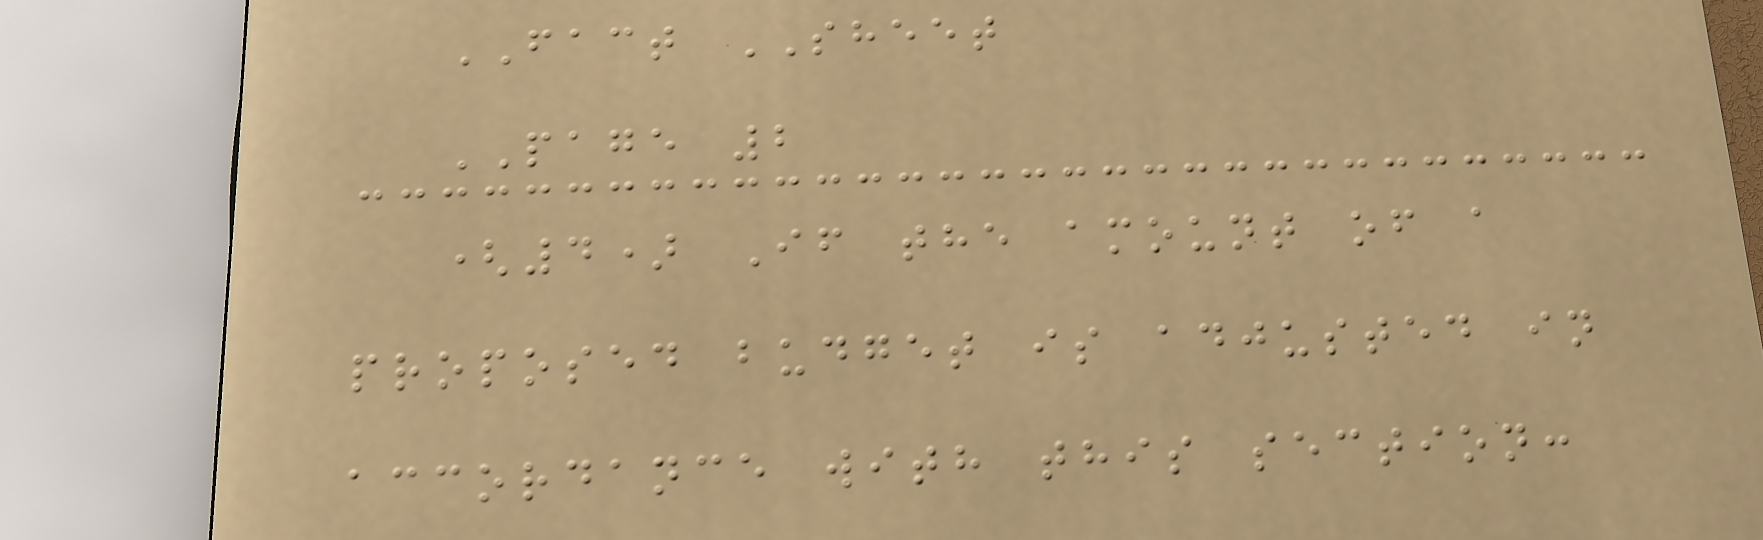FACT SHEET
PAGE 2
(4) If the amount of a
proposed budget is adjusted in
accordance with this section:
